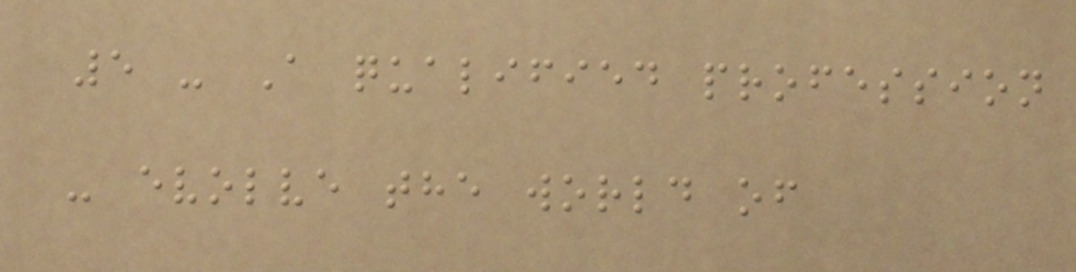5 - A qualified profession
- evolve the world of
